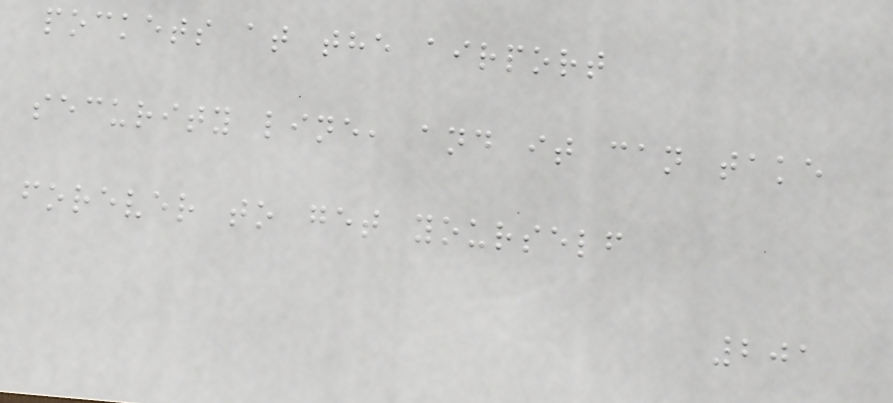pockets at the airport
security line, and it can take
forever to get yourself
201
